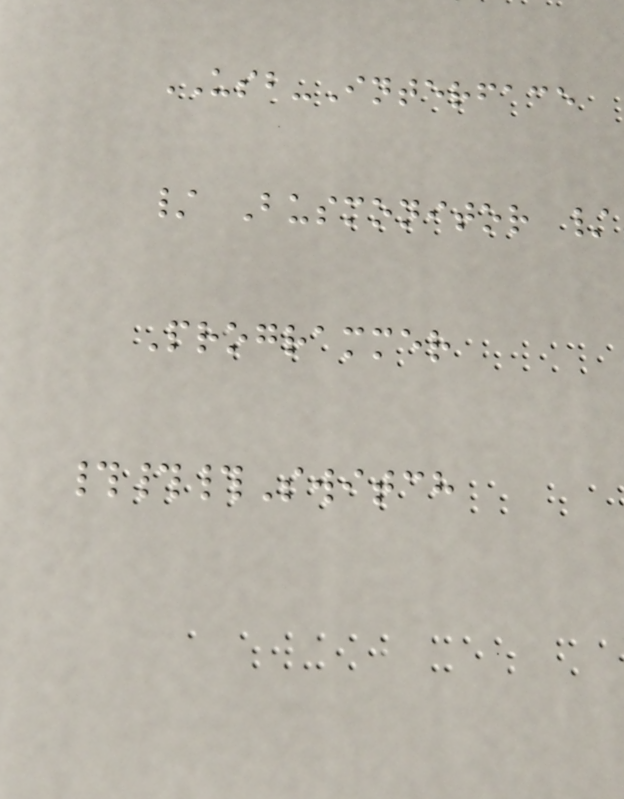USB-Interface
/ Busmonitor /
Programmer
###Switch
